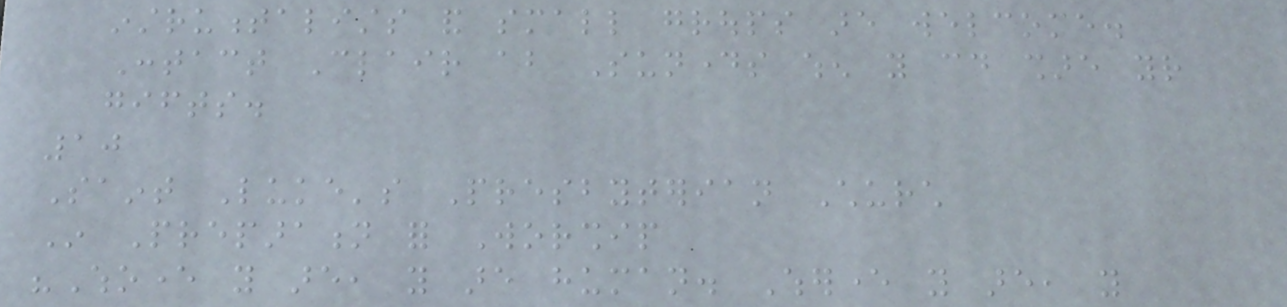instrumentalists and small groups are welcome.
Contact Clair about Sundays when you could share your
gifts.
10
Saint Luke's Presbyterian Church
In Preparation for Worship
"Whoever you are, you are human. Wherever you are, you
